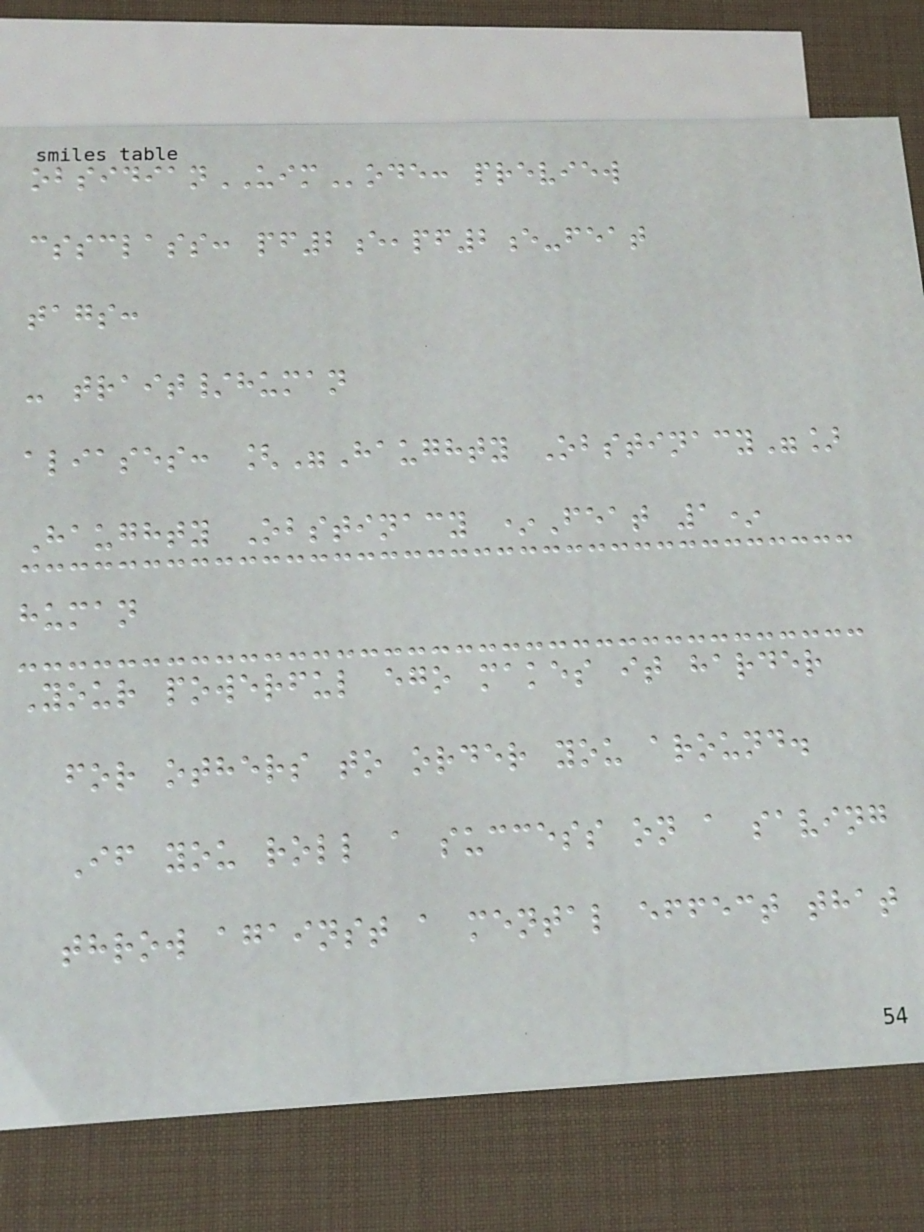obsidianUIMode: preview
cssclass: pf2e,pf2e-feat
tags:
- trait/human
aliases: ["Haughty Obstinacy"]
Haughty Obstinacy *Feat 1*
human
Your powerful ego makes it harder
for others to order you around.
If you roll a success on a saving
throw against a mental effect that
